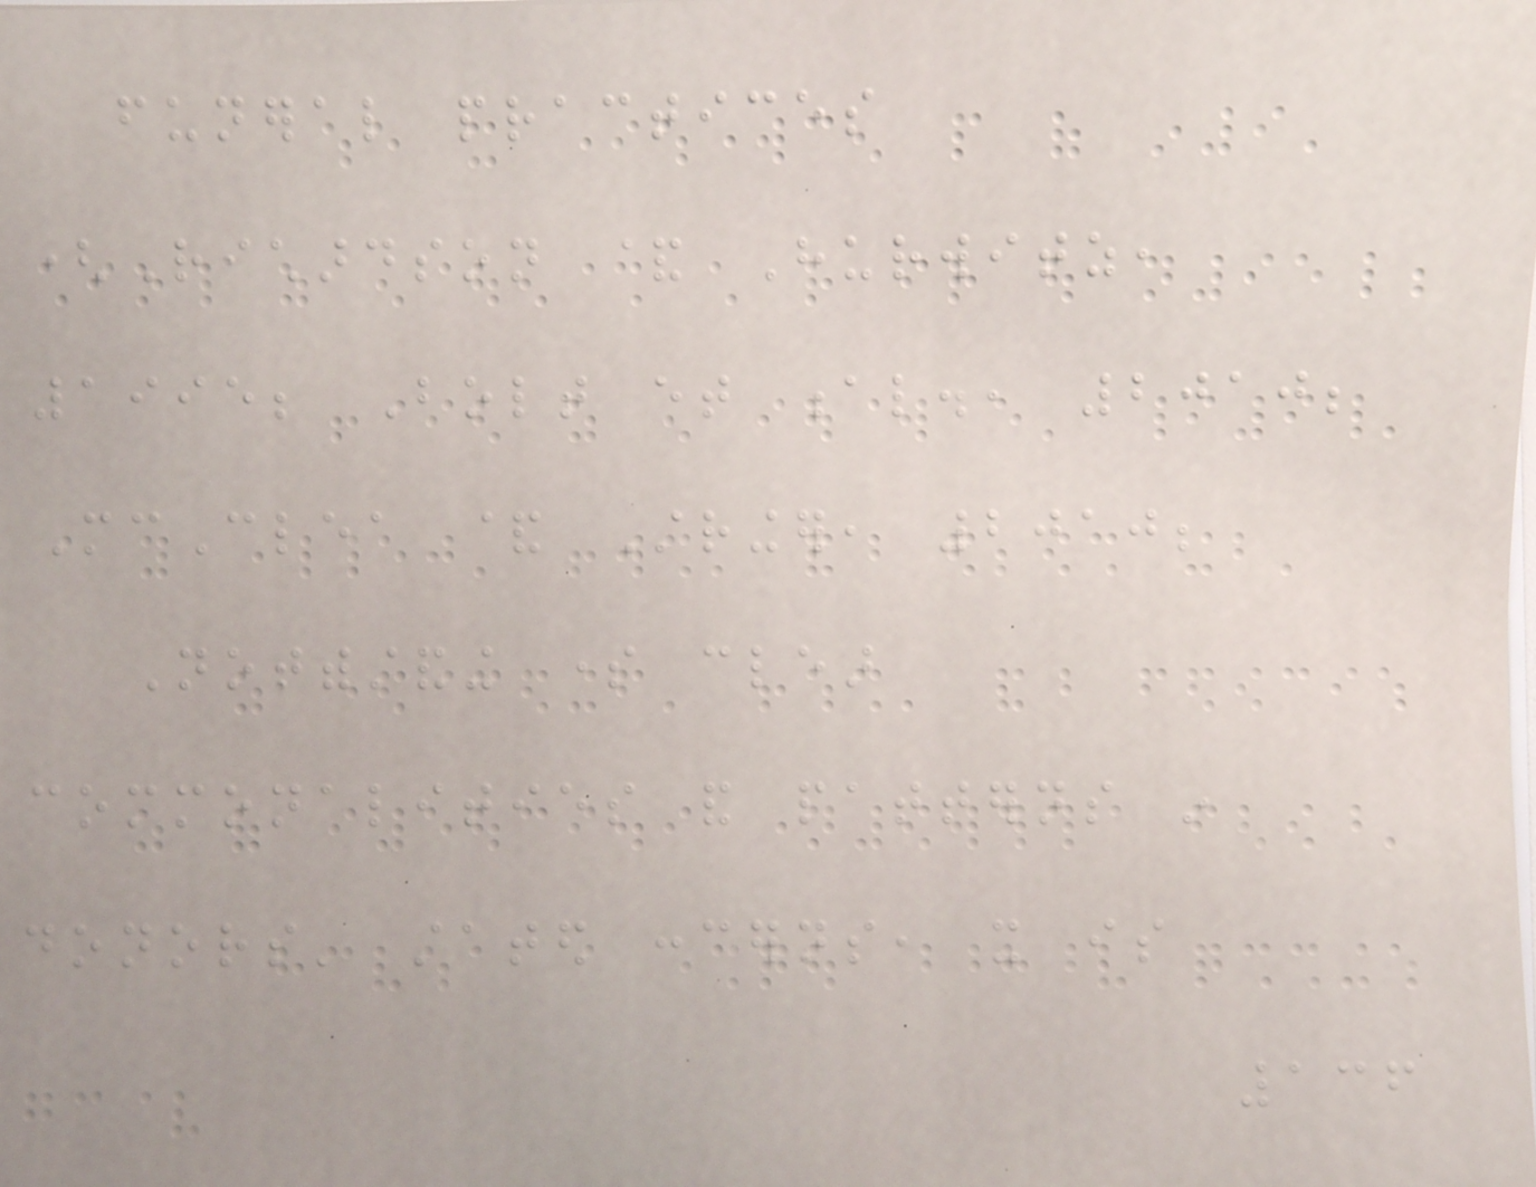funeral practices
(Richardson & Hurwitz,
1995; Bolt et al., 2010;
McClea & Stringer, 2010;
Notwithstanding some clear
commonalities and patterns in
donors' stated concerns, it is
136
